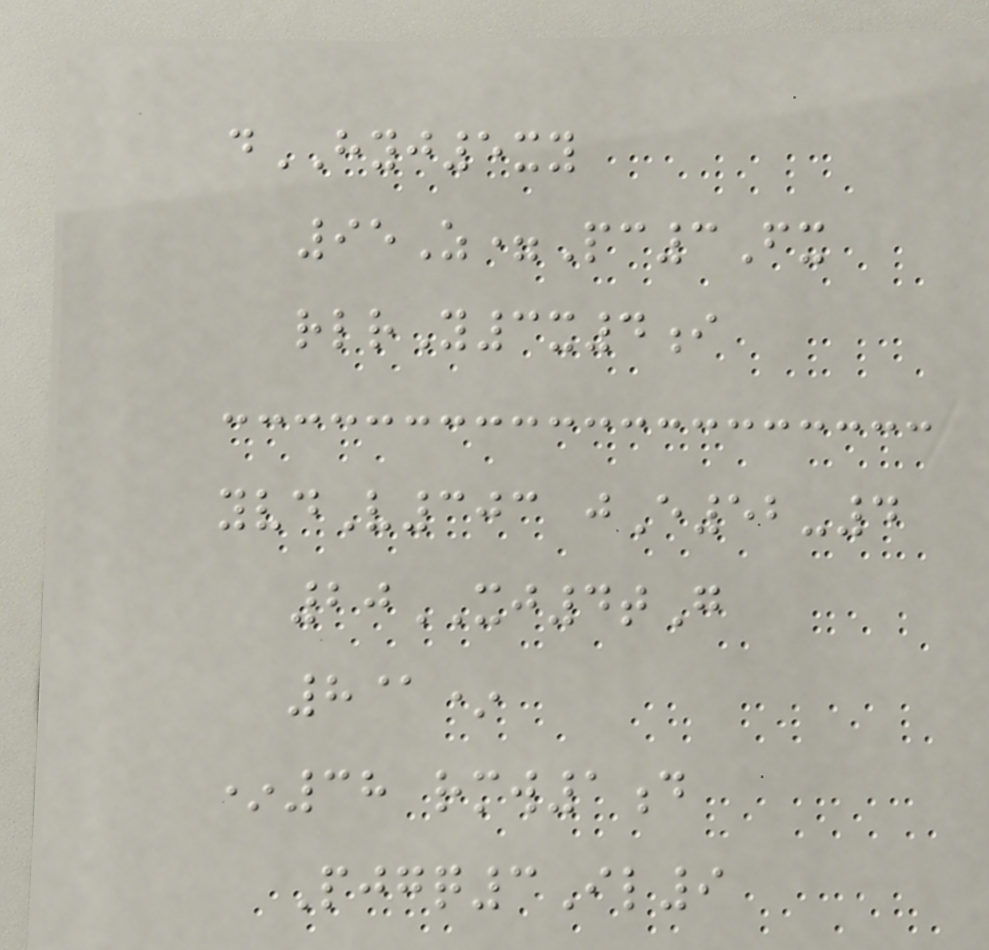dHYJ5xy
95Z=Pc3Fx
rlrY3x4i
yvdV303 jE52-4
20XJ4tG
8@*
*38 rmw1d
Pjgq3Il9
